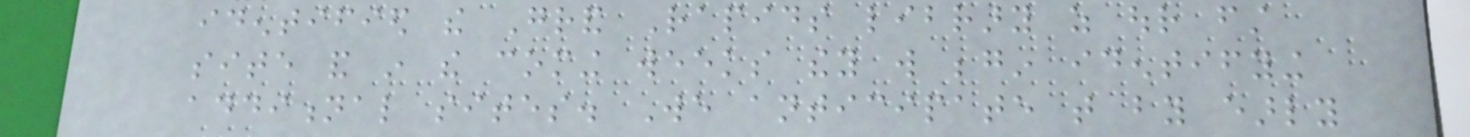identified the Grand Rapids library as our first
site and in the coming weeks they will begin identifying
additional sites. We anticipate that by early
